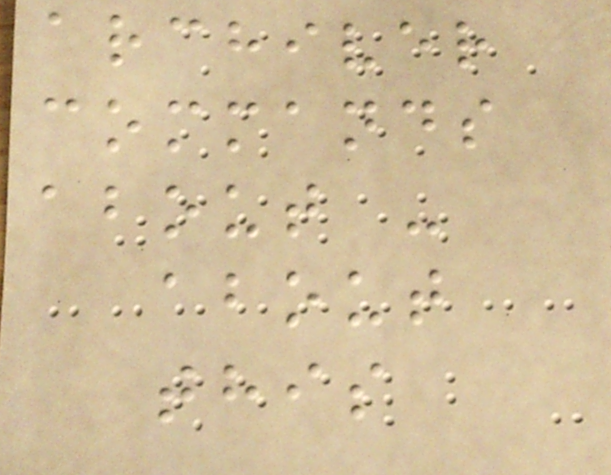archiver
commands
about -
about
this
